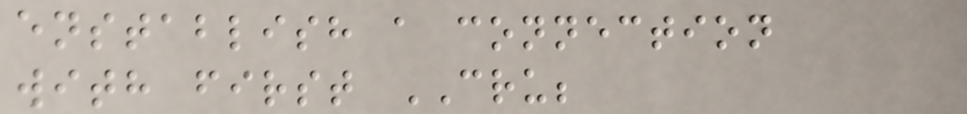enstablish a connection
with first CRU;
